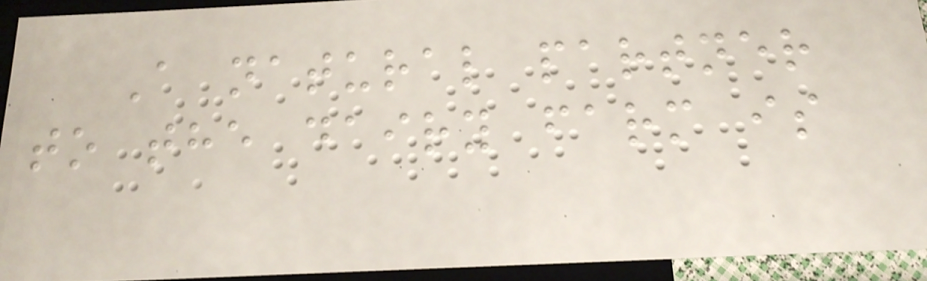A natural partner
to the dairy farm is
